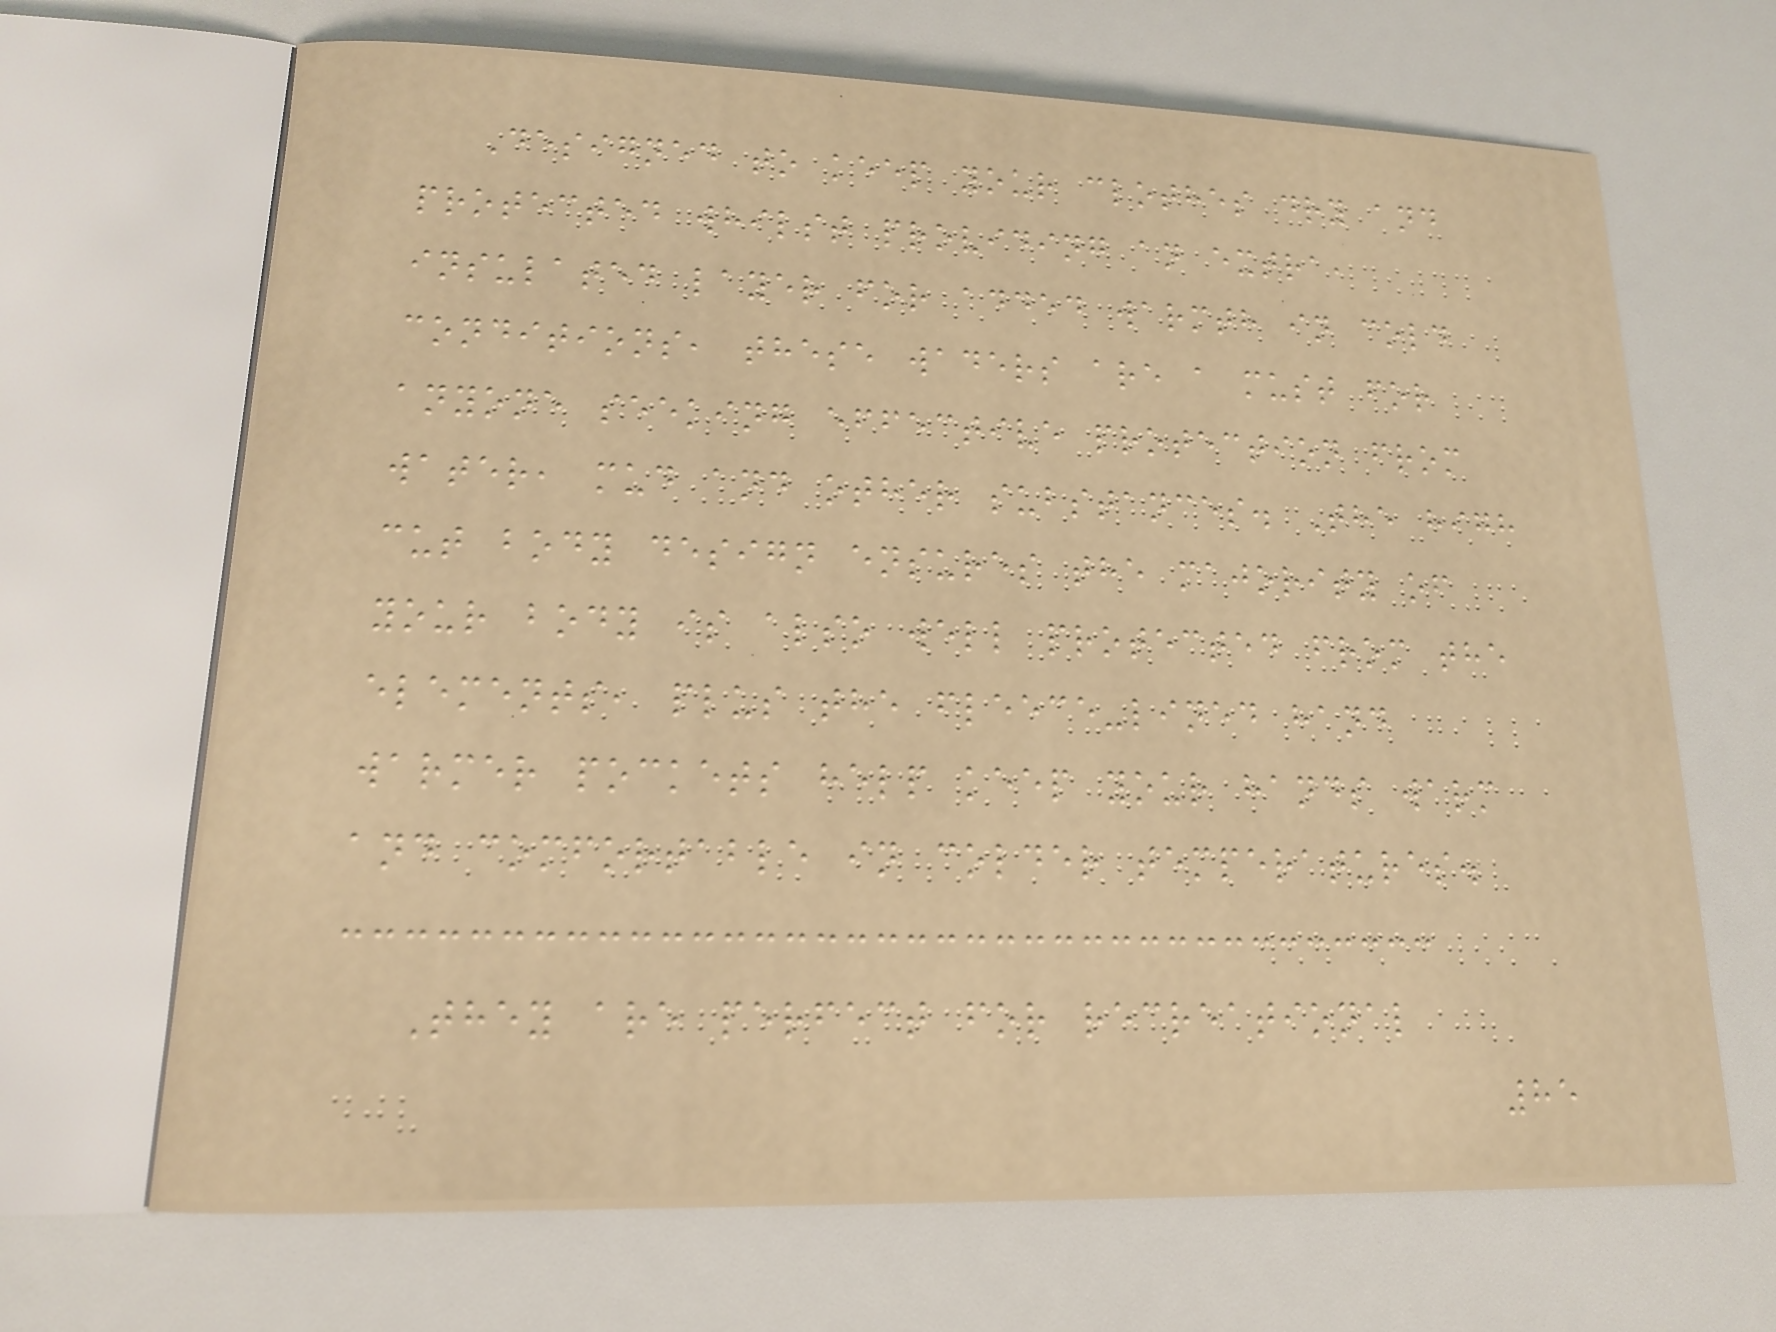Designed to keep your clothes dry and
protected whilst providing an extra,
insulated layer for added warmth in cold
conditions, these waders are a must for
anyone seeking effective protection from
water, mud and other substances. The high
cut body design ensures the majority of
your body is also well protected from the
elements, plus the fleece-lined hand
warmer pockets help keep your hands warm
and comfortable in colder temperatures.
They are perfect for recreational
85
